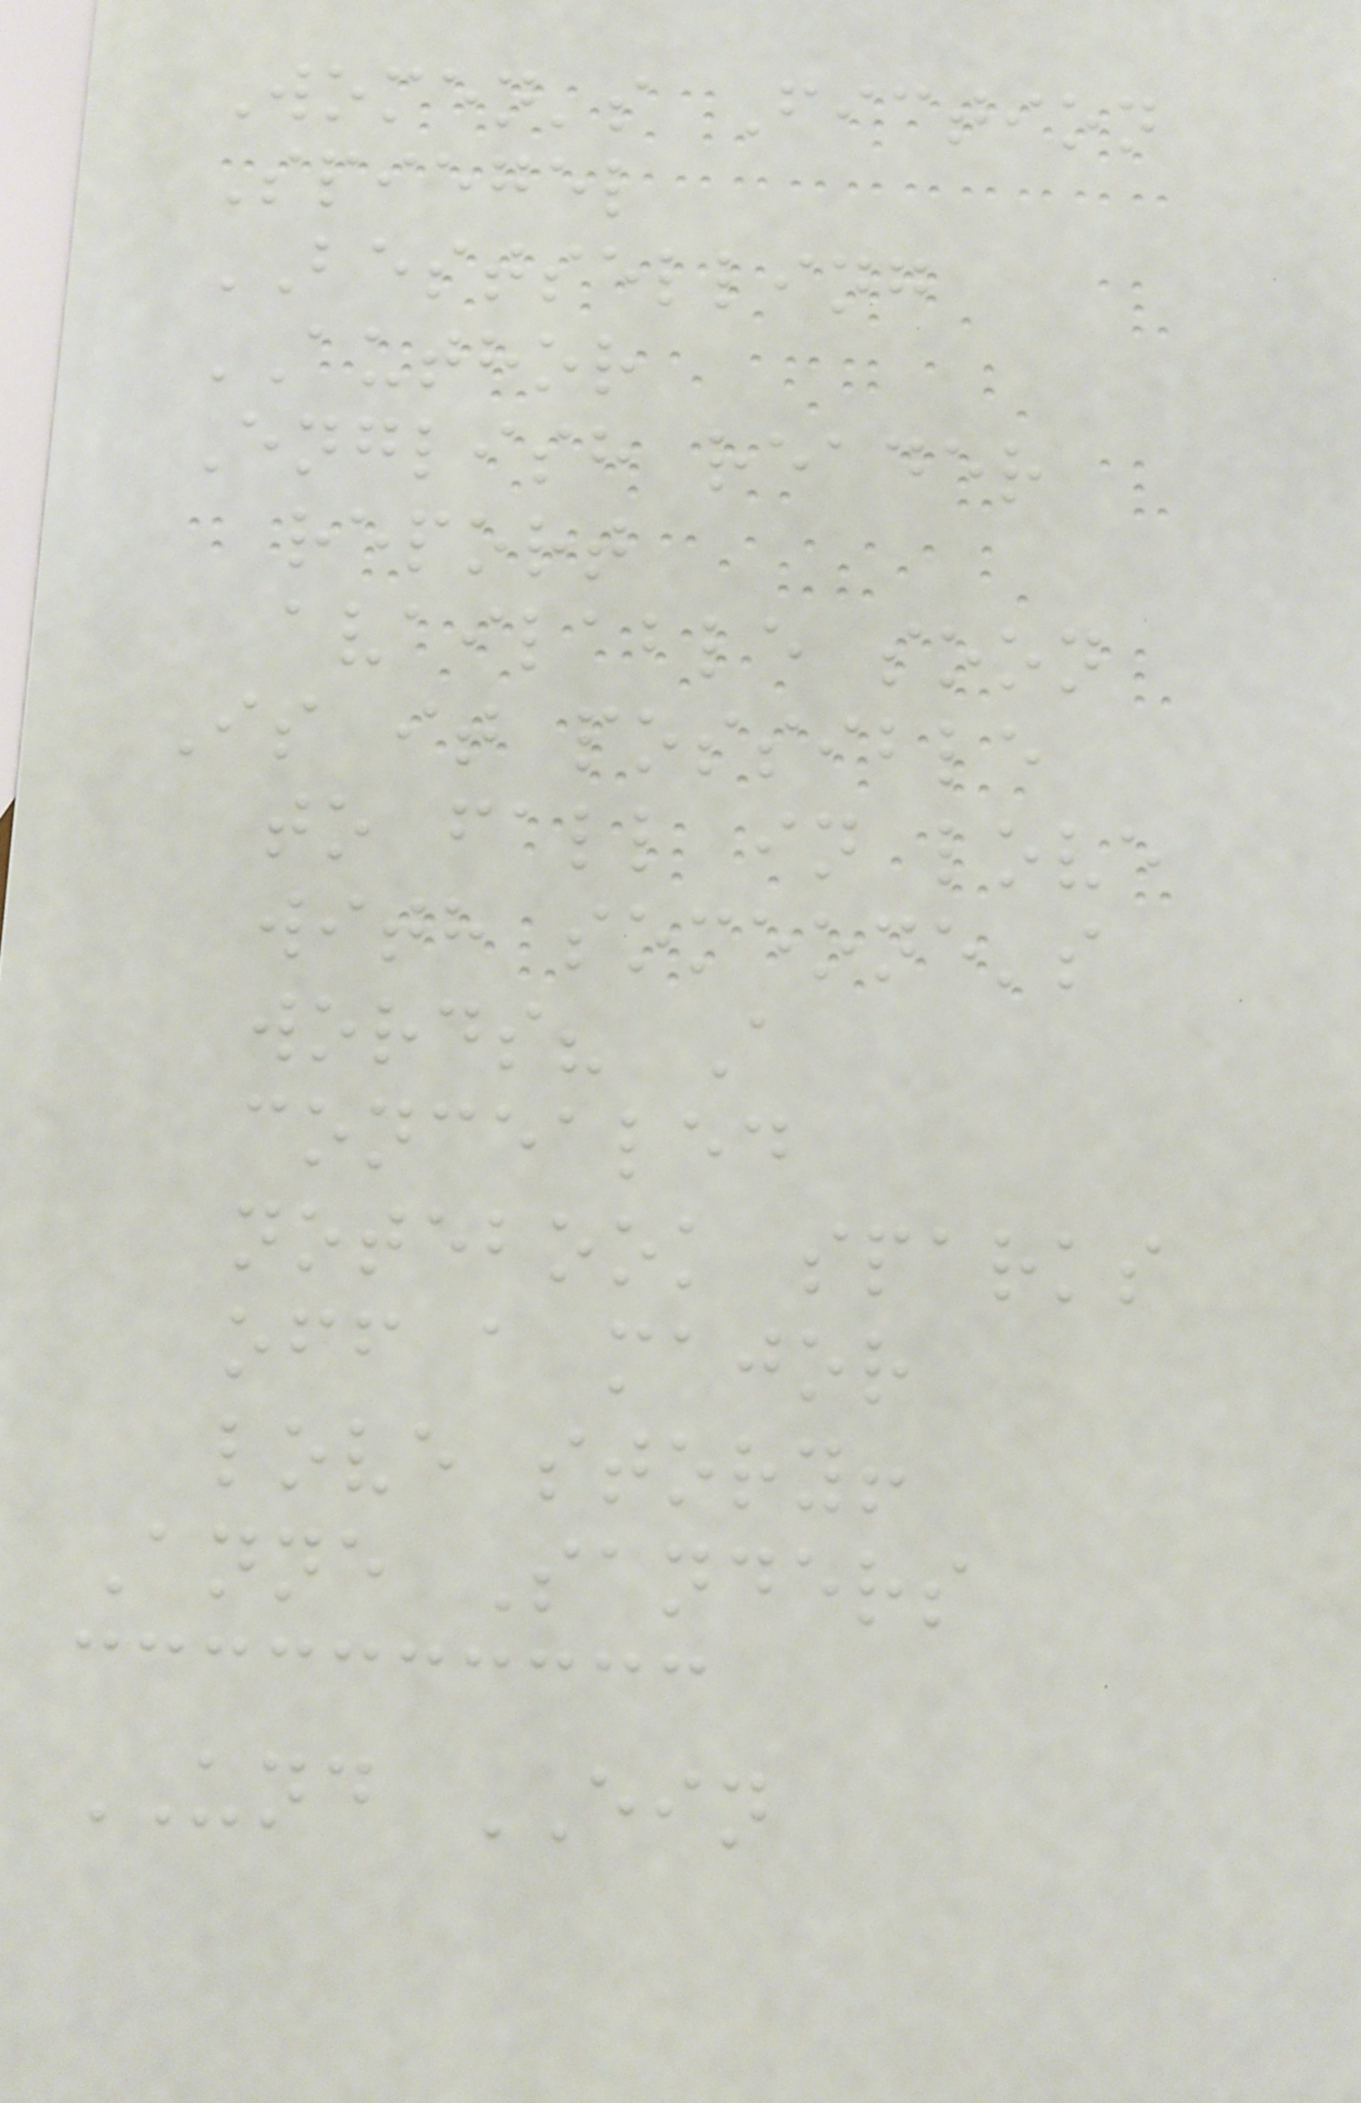Women's Fiction
Spiegel
BESTSELLING
AUTHOR
English reader
report
available soon
Is it possible
to fall in love
with someone's
words? A
concealed
notebook sparks
off a major
love story!
Anne Sanders
UND EIN
